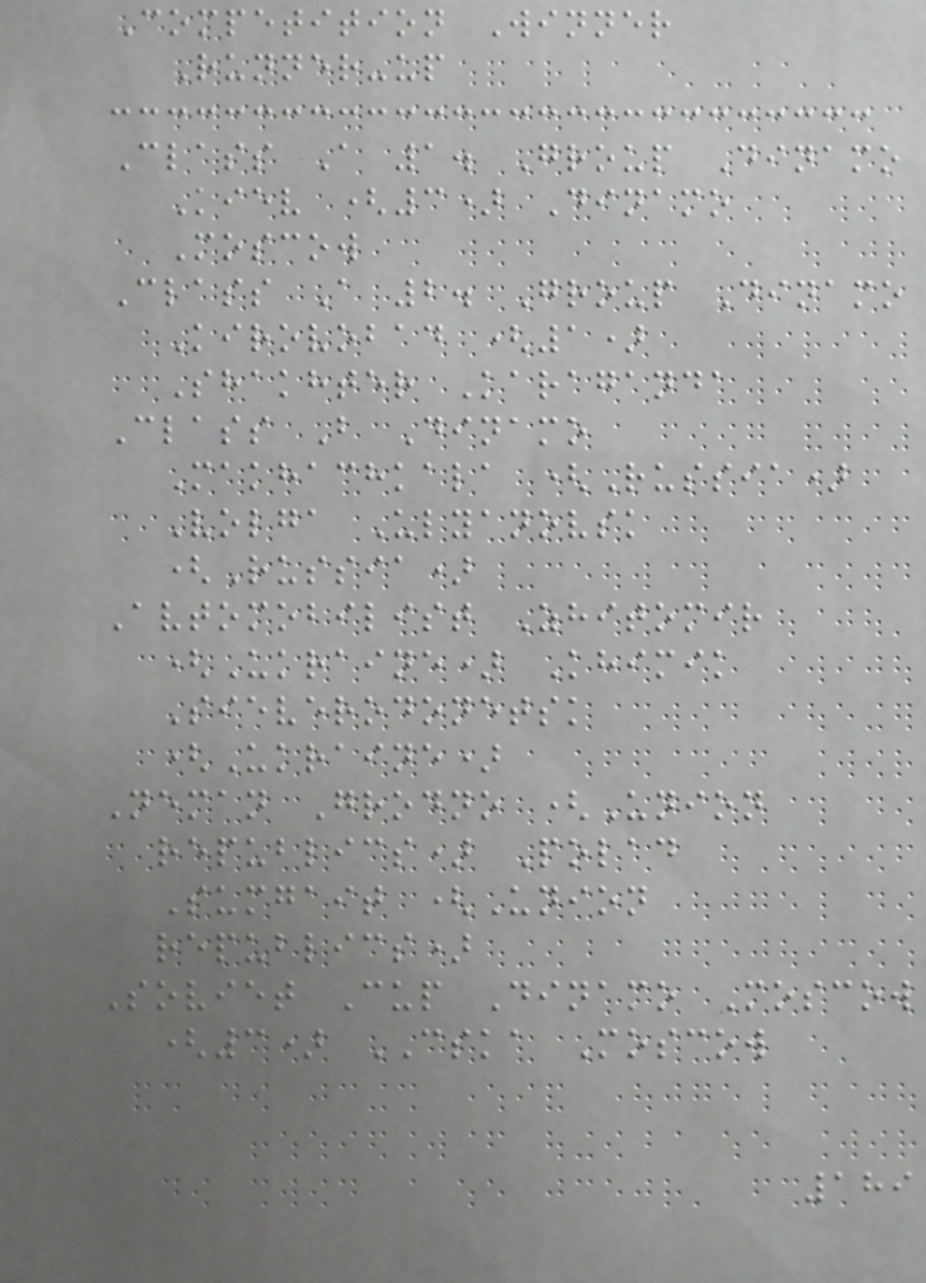Competition Winner
Runner-up
Class A 1. Group Dinamo
Kiev (3) Dinamo
Moscow
Class A 2. Group Dinamo
Kirovobad (1)
Shakhter Karaganda
Class B Dinamo
Makhachkala (Russia)
Volga Ulyanovsk
(Russia)
Avtomobilist Zhitomir
(Ukraine) Khimik
Sieverodonetsk
(Ukraine)
Neman Grodno (Union
republics) Polad
Sumgait (Union
republics)
Soviet Cup Dinamo Moscow
(3) CSKA Moscow
189
